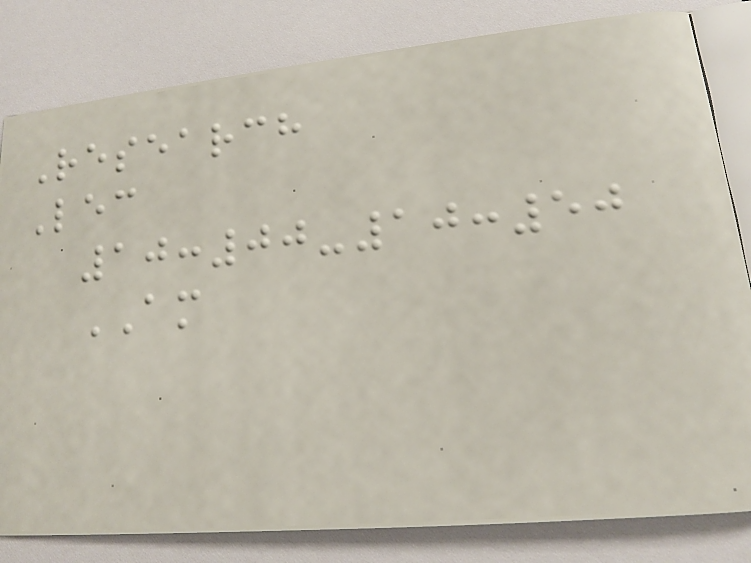Research
Lec
10:00-10:50
AM
